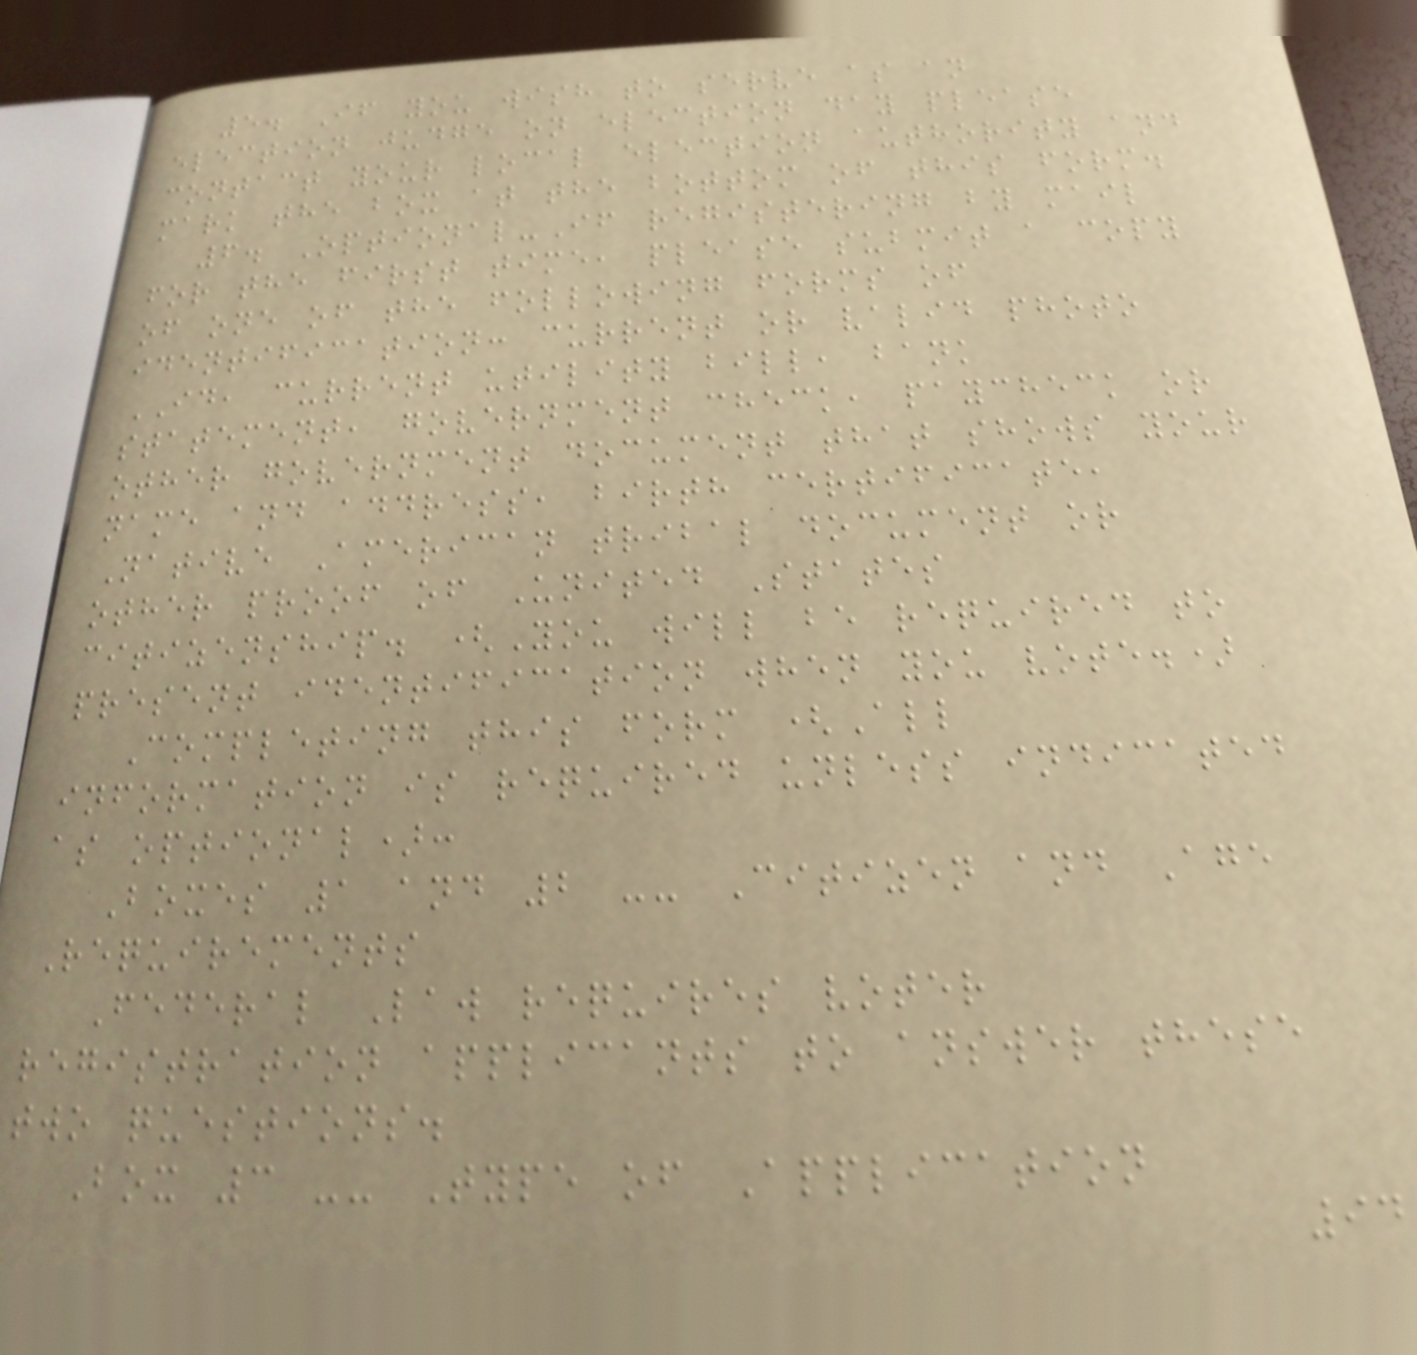5. If you wish to serve as an
election judge on election day please
contact your local election authority and
mark the box at the bottom of this form.
6. Optional-If registering by mail
for the first time, please submit a copy
of one of the following forms of
identification: current or valid photo
ID, current utility bill, bank
statement, government check, paycheck or
other government document that shows your
name and address, birth certificate,
Native American tribal document or
other proof of United States
citizenship. (You will be required to
present identification when you vote.)
Completing this form (All
information is required unless indicated
as optional):
Boxes 1 and 2 -- Citizen and Age
Requirements
Federal Law requires voter
registration applicants to answer these
two questions.
Box 3 -- Type of Application
94
